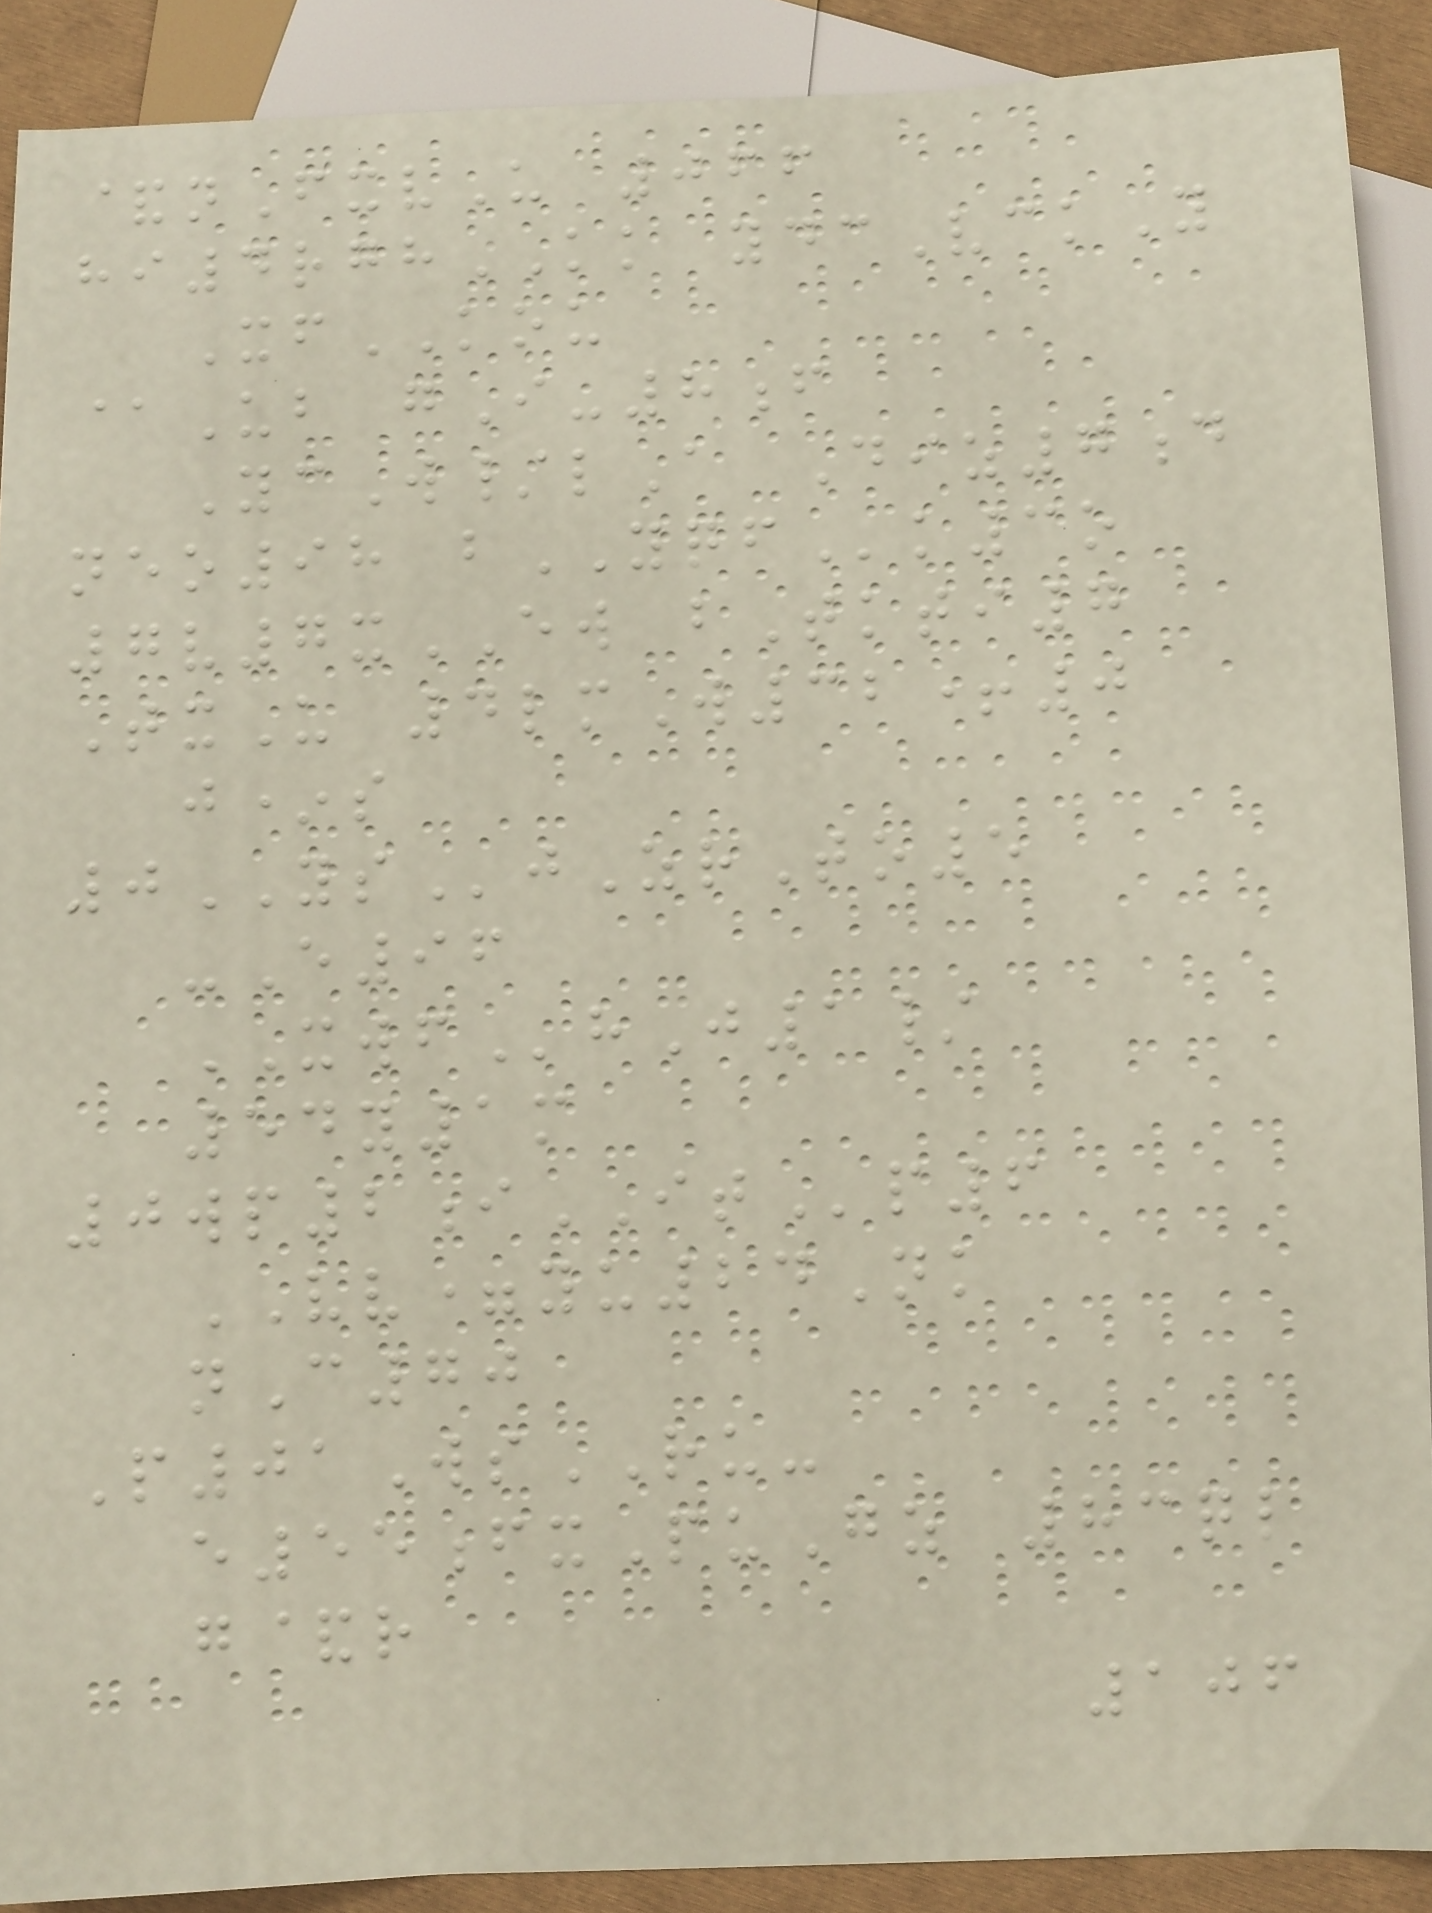&nFxvU 066
hi4rghKK ydcVckY
XfKOU
@Ub gI-8f
YcW/lA Diz7d
neo98 bYQFk3o
7v7xEW bTkti7
TxU 4lmW32+0
j*s
0YSjZrTo5
-E96
XWFhJ1/
54y1m
0wp2iITp6
VV=yu24Nk
nC70
P01WsRU-
e55fxPuGz 83ql
g&r
106
